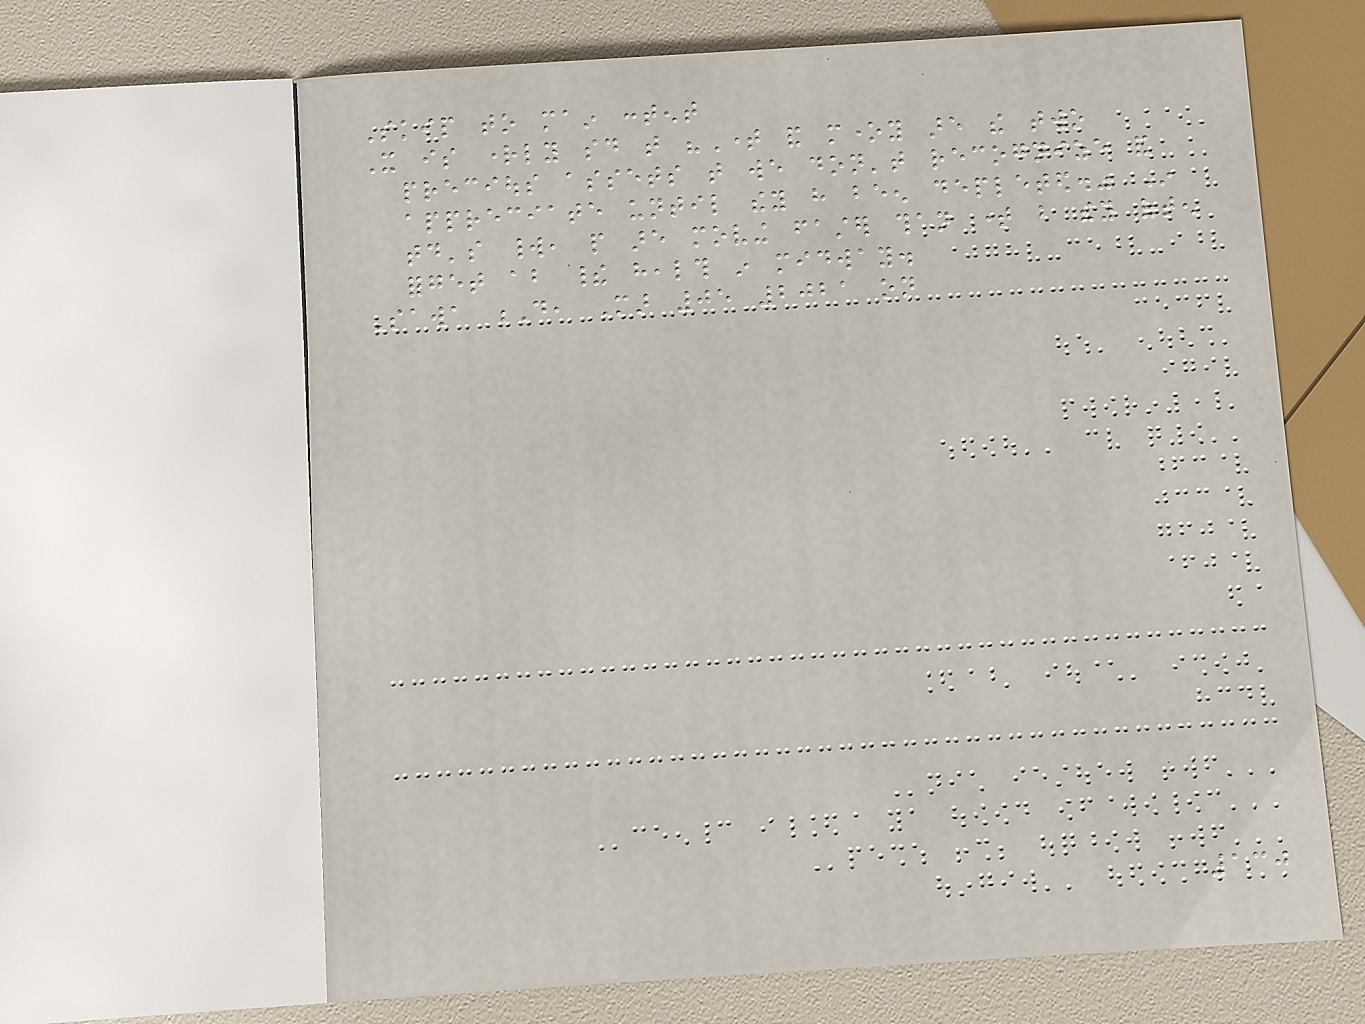Skip to main content
It is rightly said that "Time and money are the two
precious assets that we don't recognize and
appreciate until they have been depleted." In
today's world, people are moving faster than time but they often
forget about their health in midway.
Sawa D, Mar 05 2021 on
130
